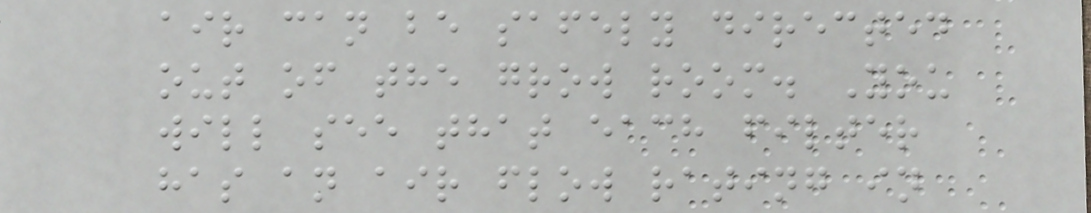air can be safely directed
out of the grow room. You
will see that each filter
has an air flow rating in
